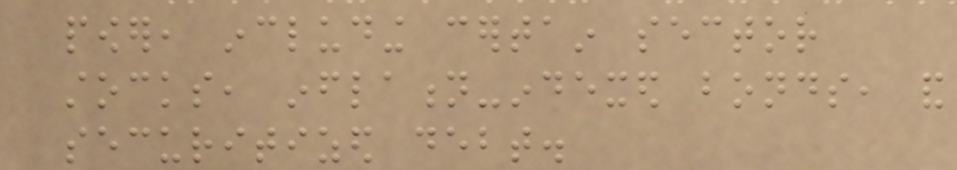power, including certain sector
stocks, inflation-indexed bonds, and
securitized debt.
